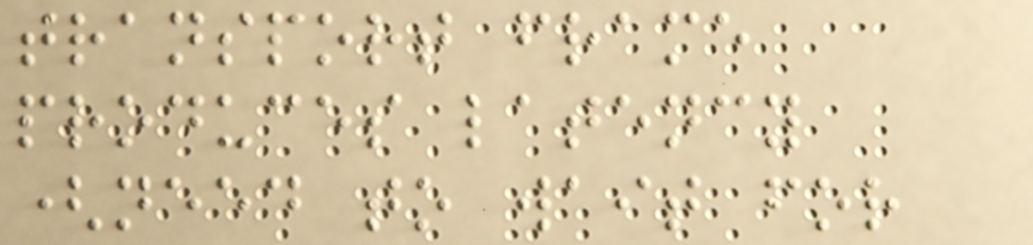transport frame
produces latency
(need to wait for
